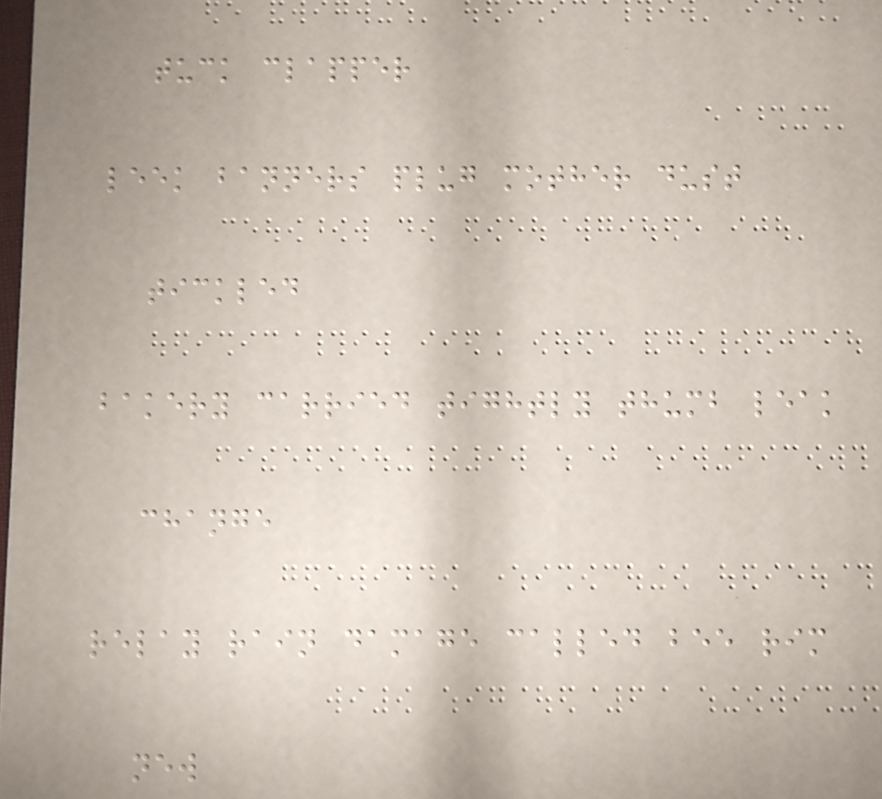tuck clapper
leek banners plug mother dust
tickled
bakery carried tightly thumb leak
change
relay rain damage called bee rim
new
